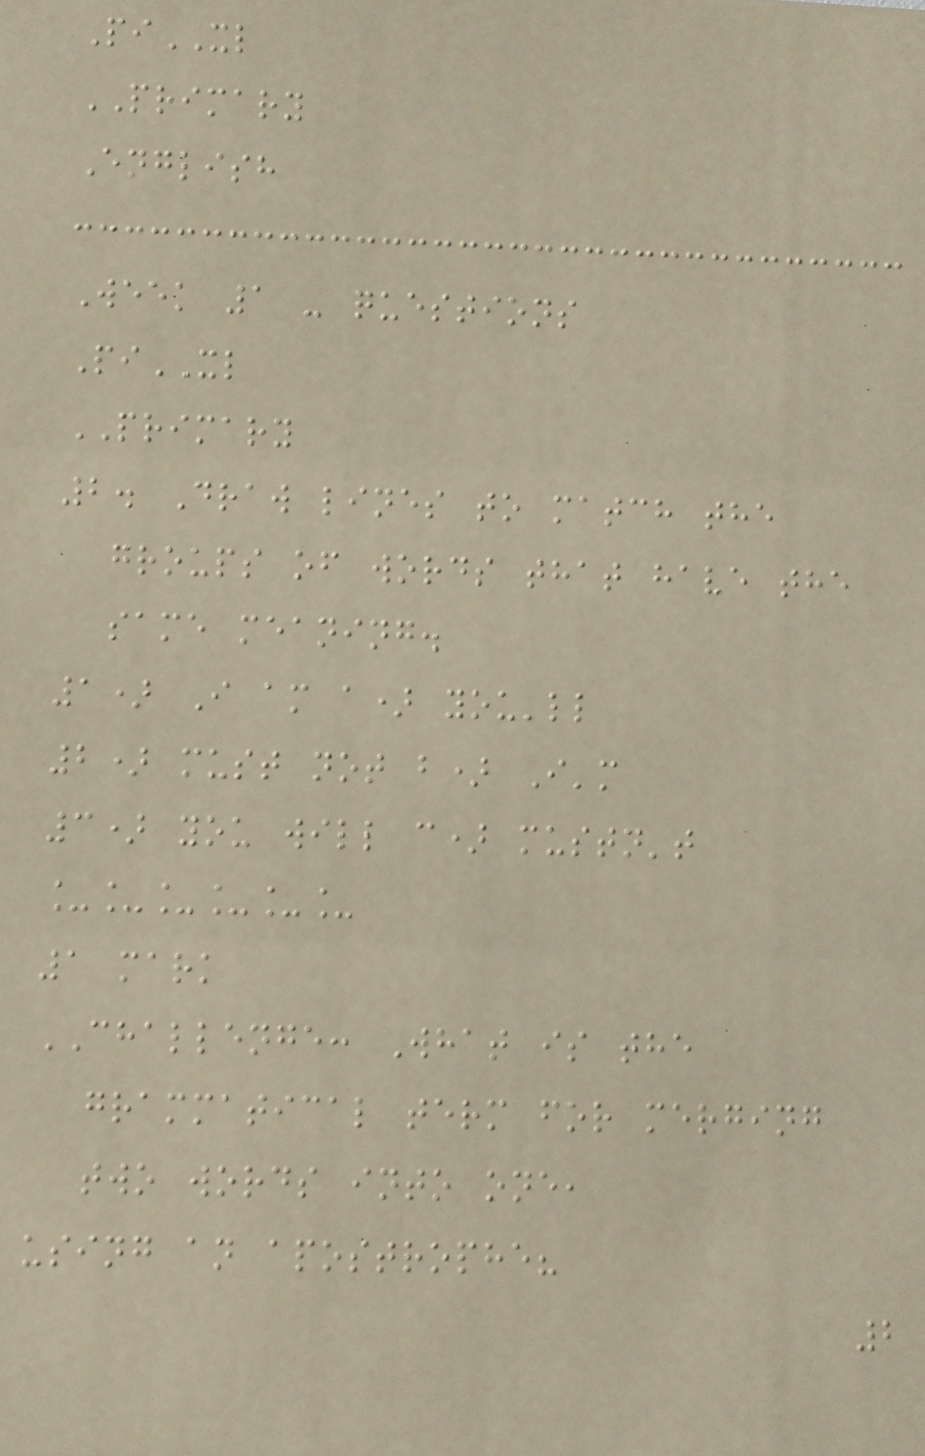PiXL
PRIMARY
English
Week 1 - questions
PiXL
PRIMARY
2. Draw lines to match the
groups of words that have the
same meaning.
1) I am a) you'll
2) must not b) I'm
3) you will c) mustn't
______
1 mark
CHALLENGE: What is the
grammatical term for merging
two words into one,
using an apostrophe?
2
